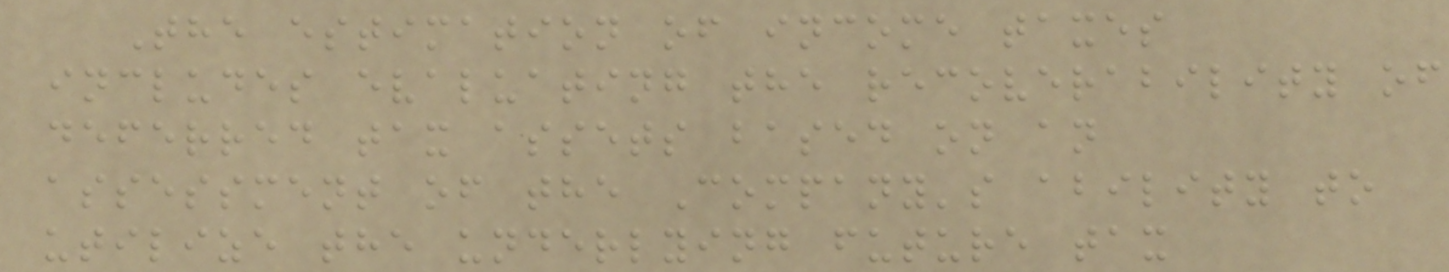The estimation of income taxes
includes evaluating the recoverability of
deferred tax assets based on an
assessment of the Company's ability to
utilize the underlying future tax
